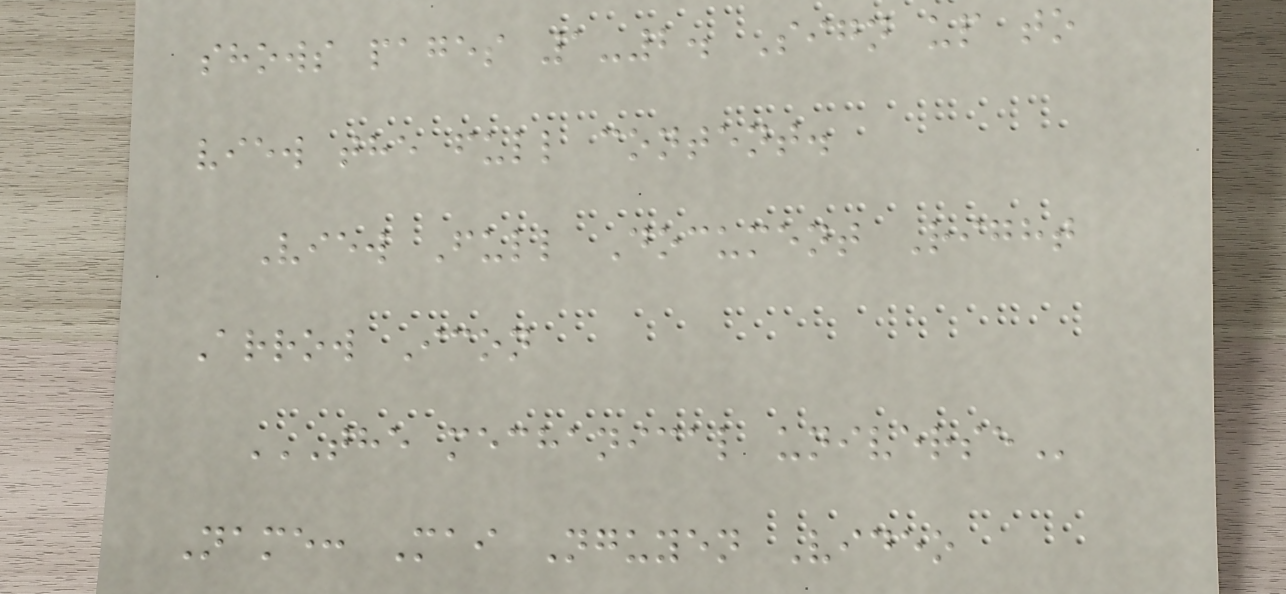shows pages 1-2. Sign up to
view the full content.
View Full Document Right
Arrow Icon
THE MECHANICAL UNIVERSE
Name: Mai Nguyen Video
